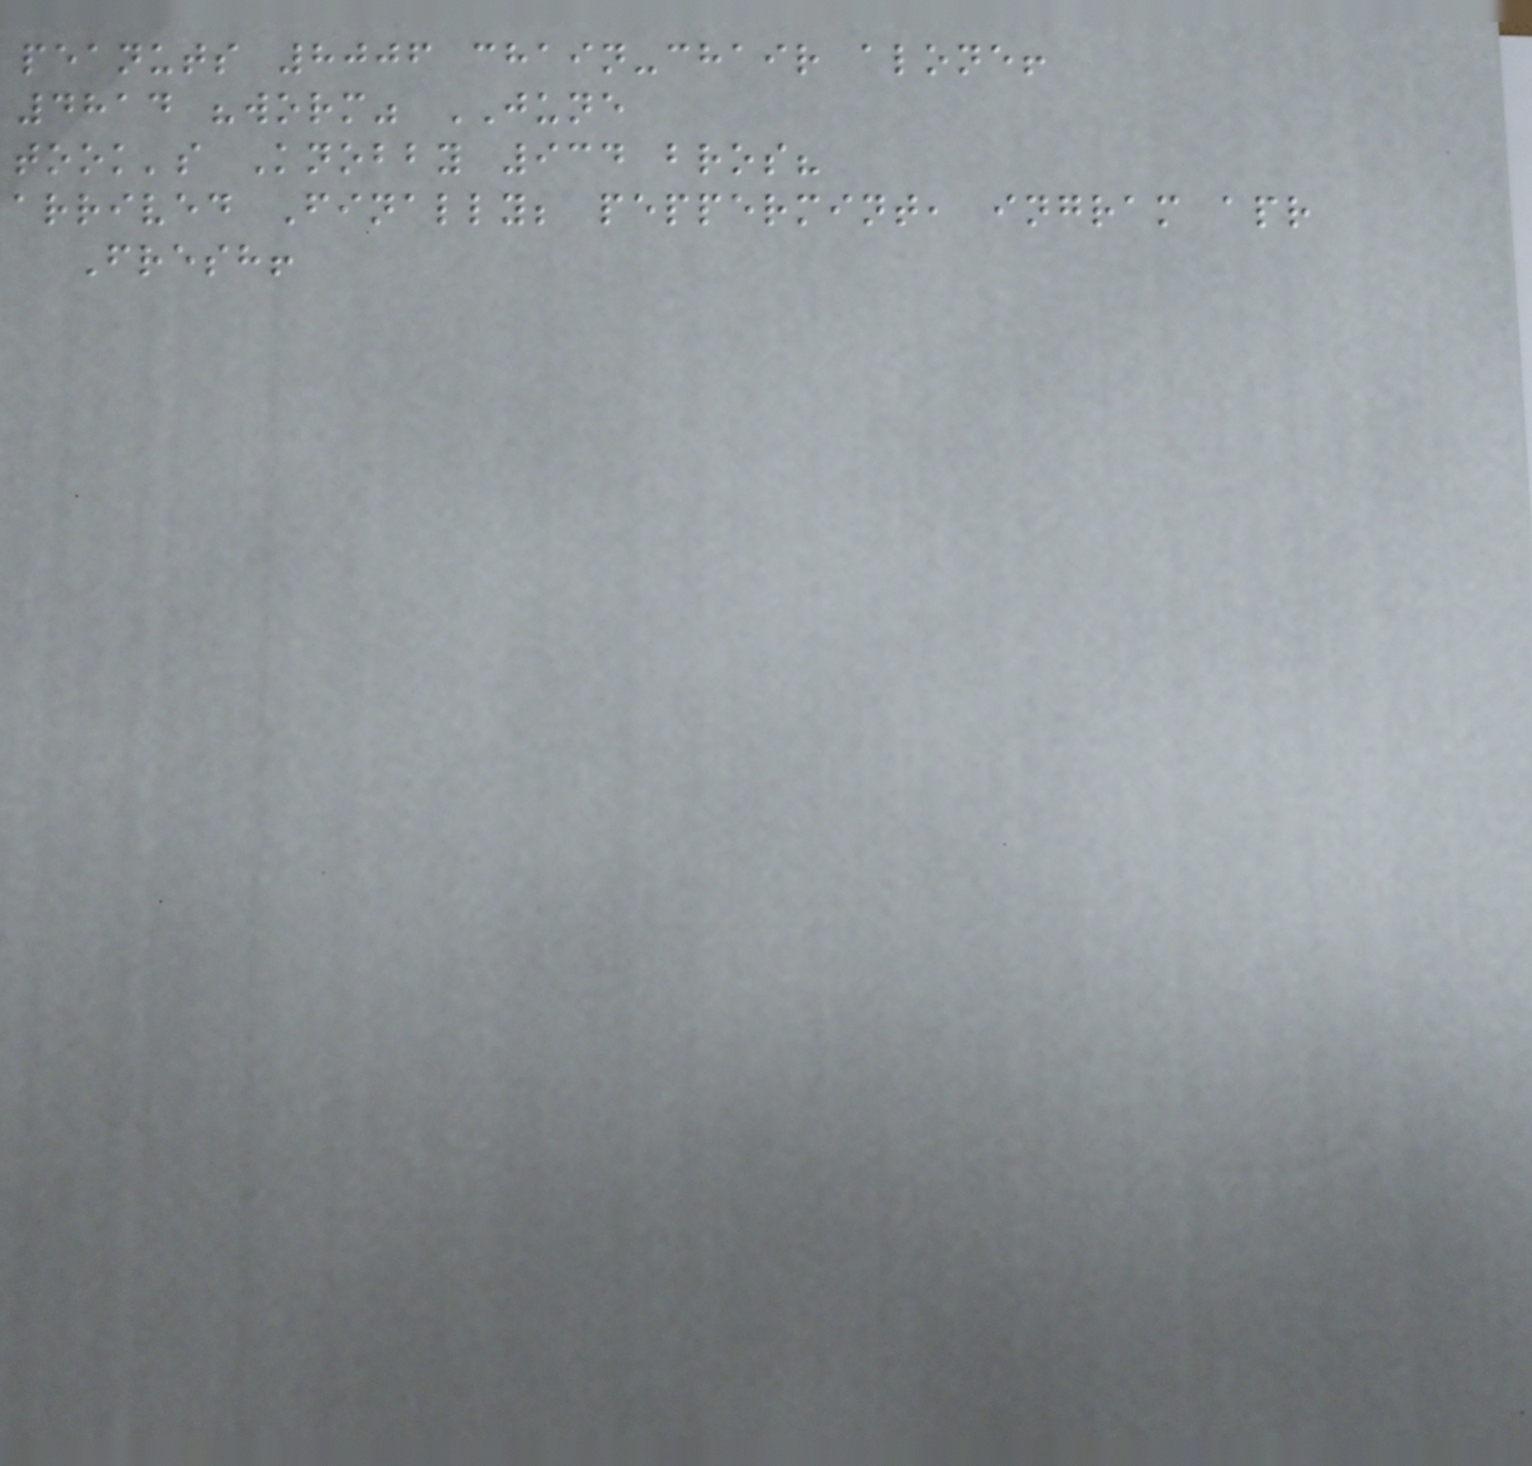peanuts 8006 chain-chair alone!
4814 "worm" JUNE
took's Knobby 934 bros?
arrived Finally; peppermint, ingram apr
Fresh!
